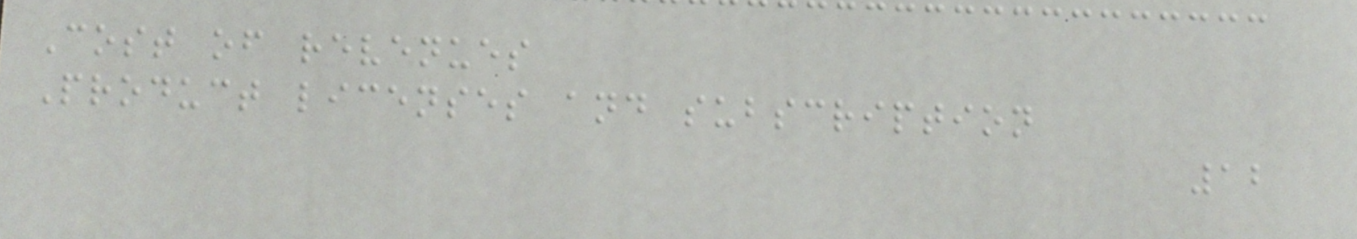Cost of revenues
Product licenses and subscription
12
